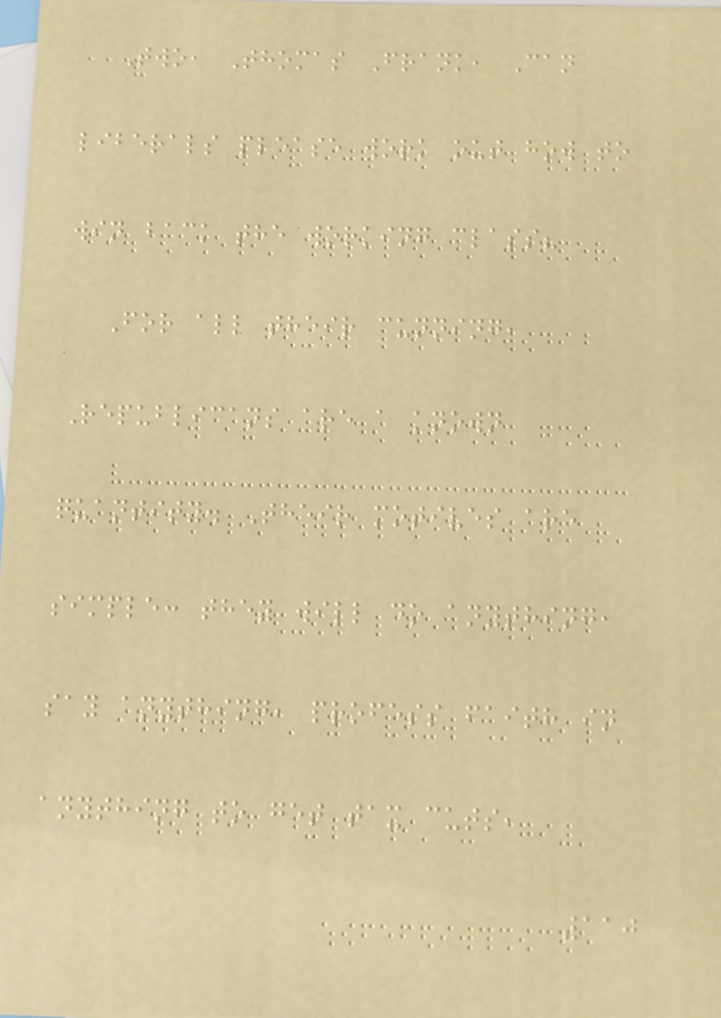Two, Thomas Frank, Can
liberals please work out how to
win back the working class?
For all their cunning,
Republicans are a known
quantity. Their motives are
simple: they will do anything,
say anything, profess faith in
anything to get tax cuts,
110
